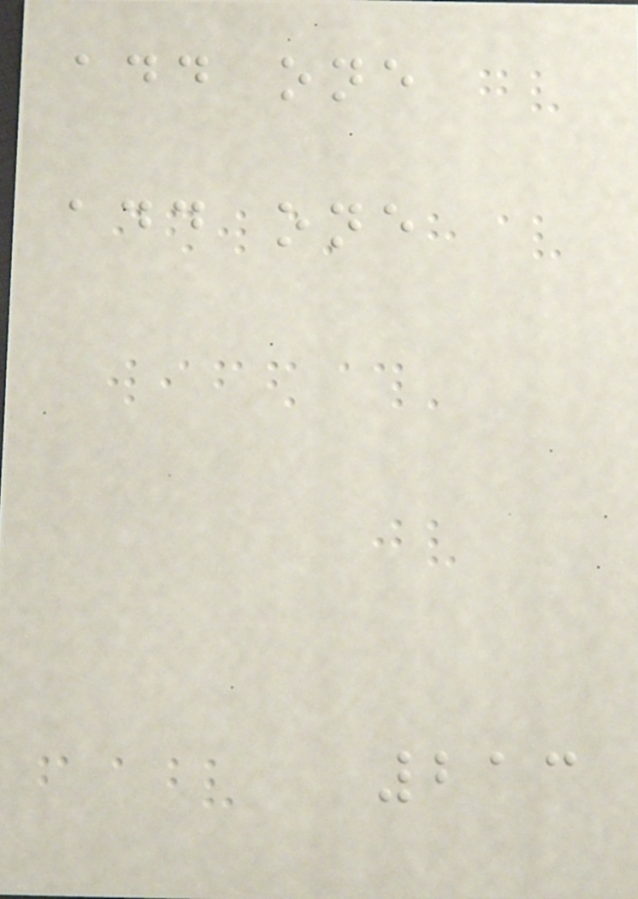add one
add one
213
